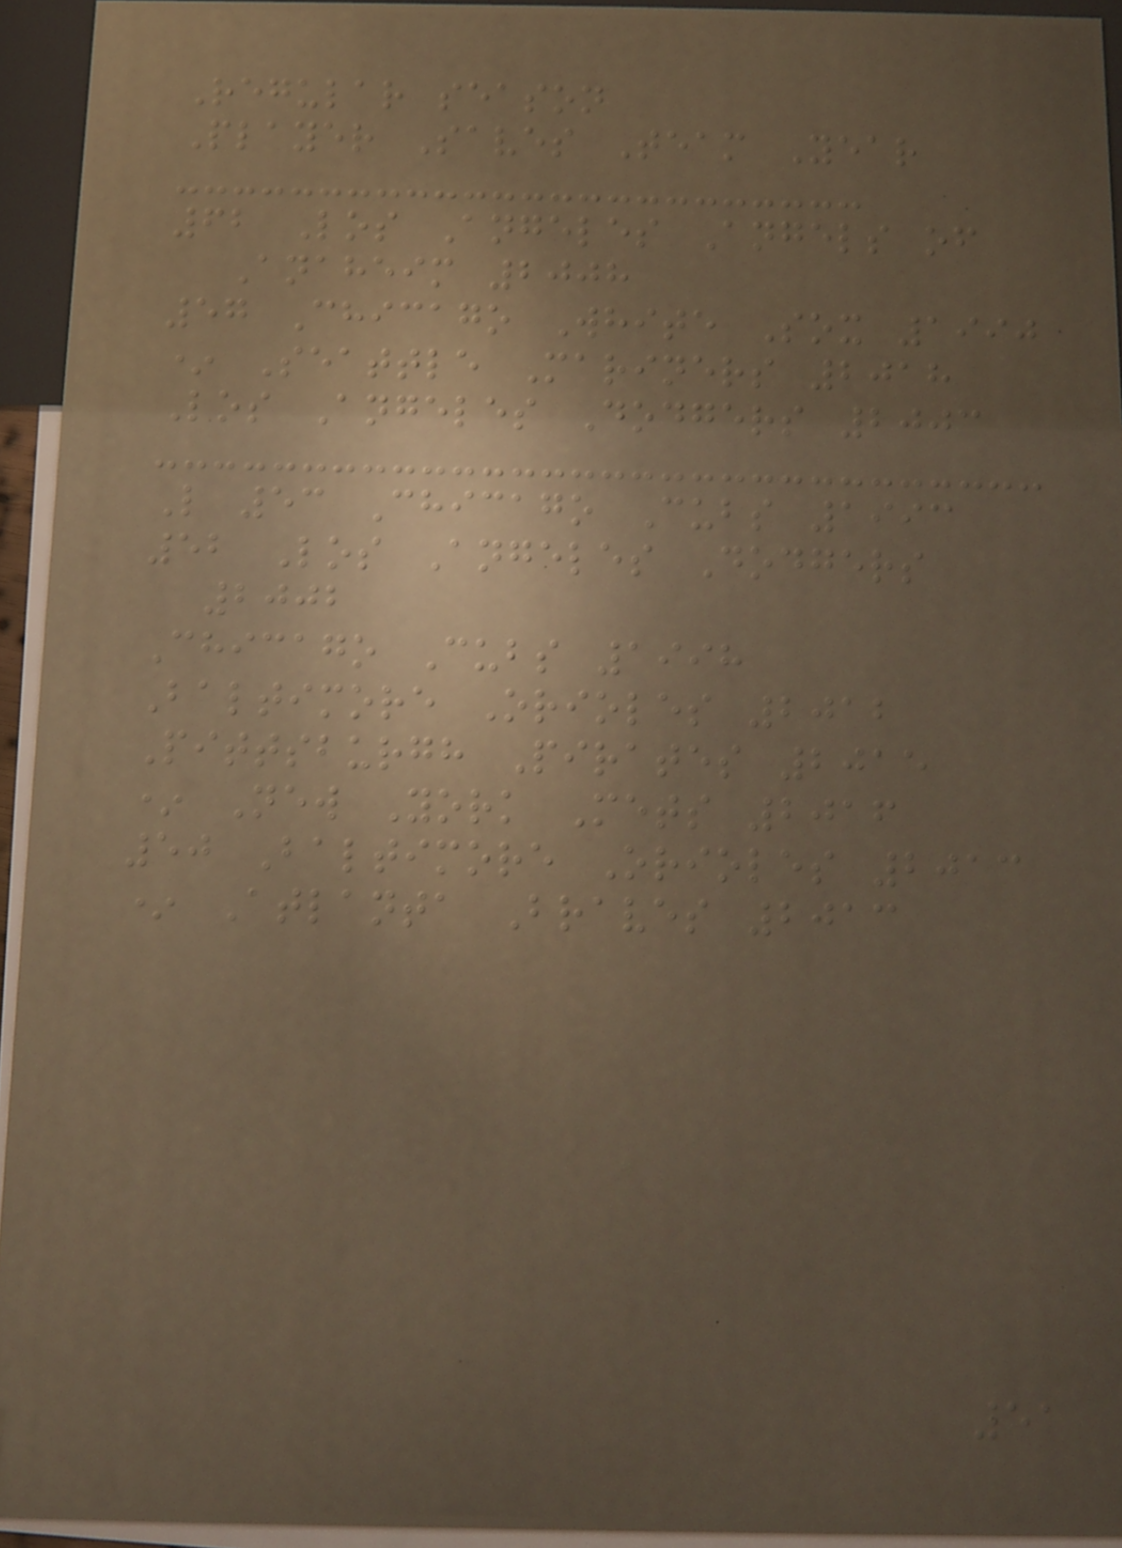Regular season
Player Saves Team Year
62 Los Angeles Angels of
Anaheim 2008
57 Chicago White Sox 1990
* Seattle Mariners 2018
Los Angeles Dodgers 2003
L 53 Chicago Cubs 1993
52 Los Angeles Dodgers
2002
Chicago Cubs 1998
Baltimore Orioles 2012
Pittsburgh Pirates 2015
* New York Mets 2016
50 Baltimore Orioles 2013
* Atlanta Braves 2013
51
